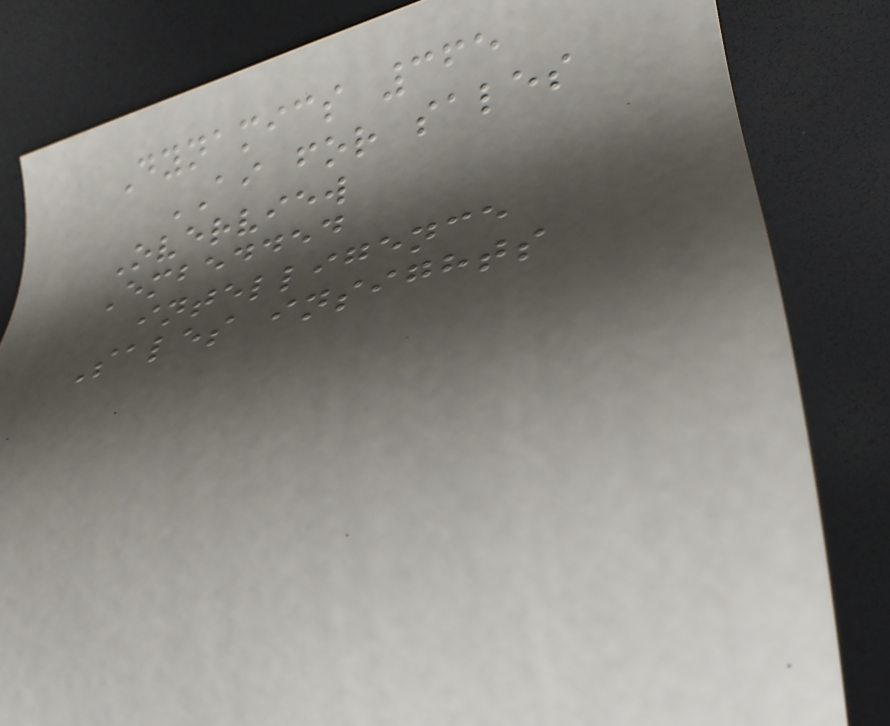Dynamics 365
AI for sales
Overview
Embedded
intelligence
Sales insights
